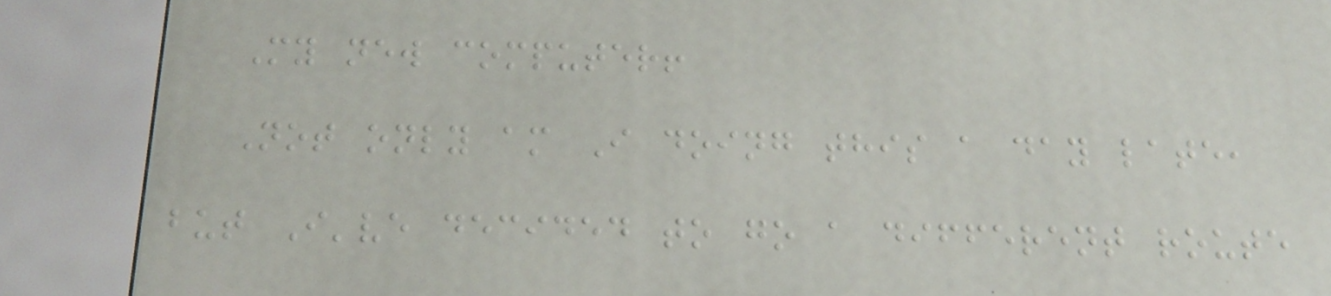My new computer!
Not only am I doing this a day late,
but I've decided to go a different route
